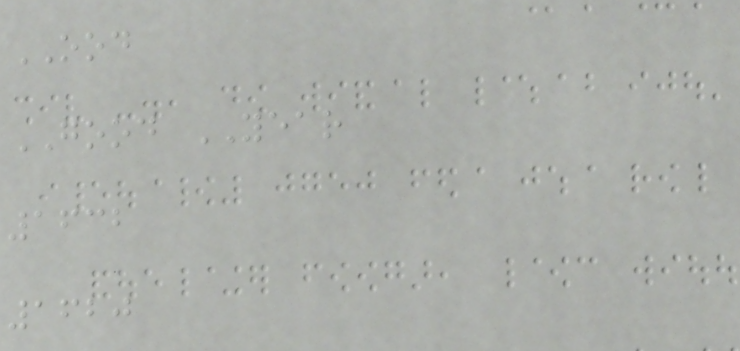OOD
GOOD YEAR
1632
1620
